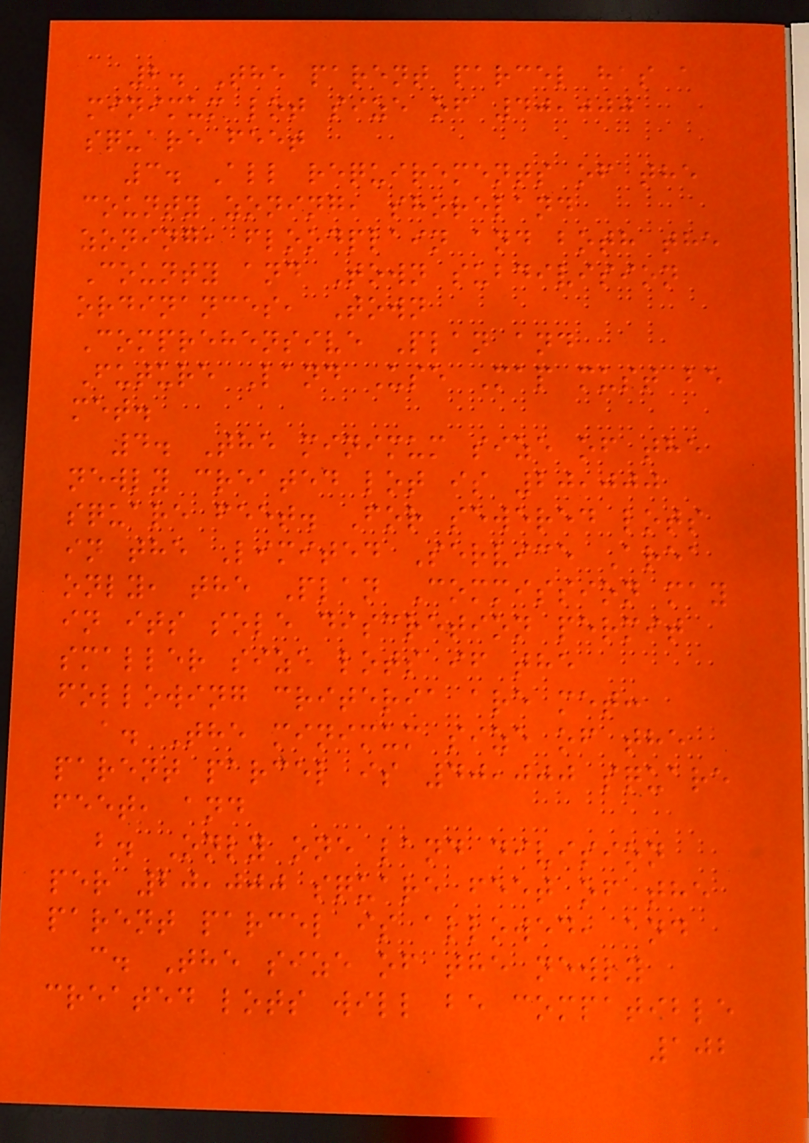2. The parent parcel has a
minimum lot size of 40,000
square feet
3. All requirements of the
county zoning, shoreland
zoning, floodplain and both the
County and Town subdivision
ordinances, Town
Comprehensive Plan and
Future Land Use Map must be
met.
4. The minimum size of the
newly created lot is 20,000
square feet. For sewered lots
in the Limited Service Area
only, the Plan Commission may
in its sole discretion permit
smaller size lots if the
following criteria are met:
a. The minimum size of the
parent parcel is 40,000 square
feet, and
b. Only one land division
per 20,000 square feet of the
parent parcel is allowed, and
c. The size of the newly
created lots will be compatible
102
